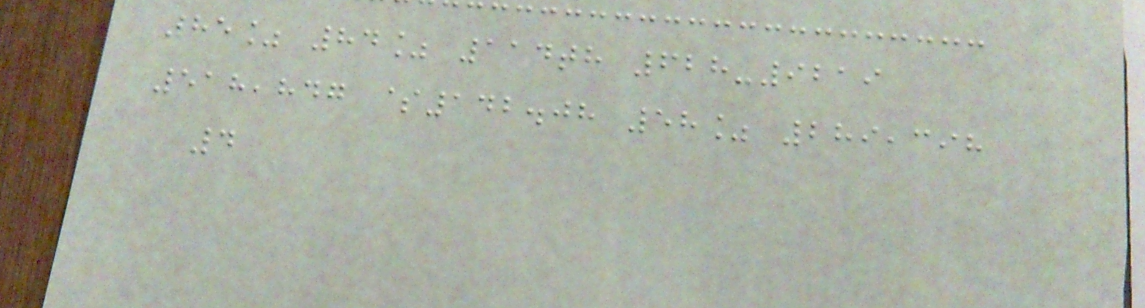85% 84% 114th 628-9219
518,847 $142.08 58% 289,398
4
